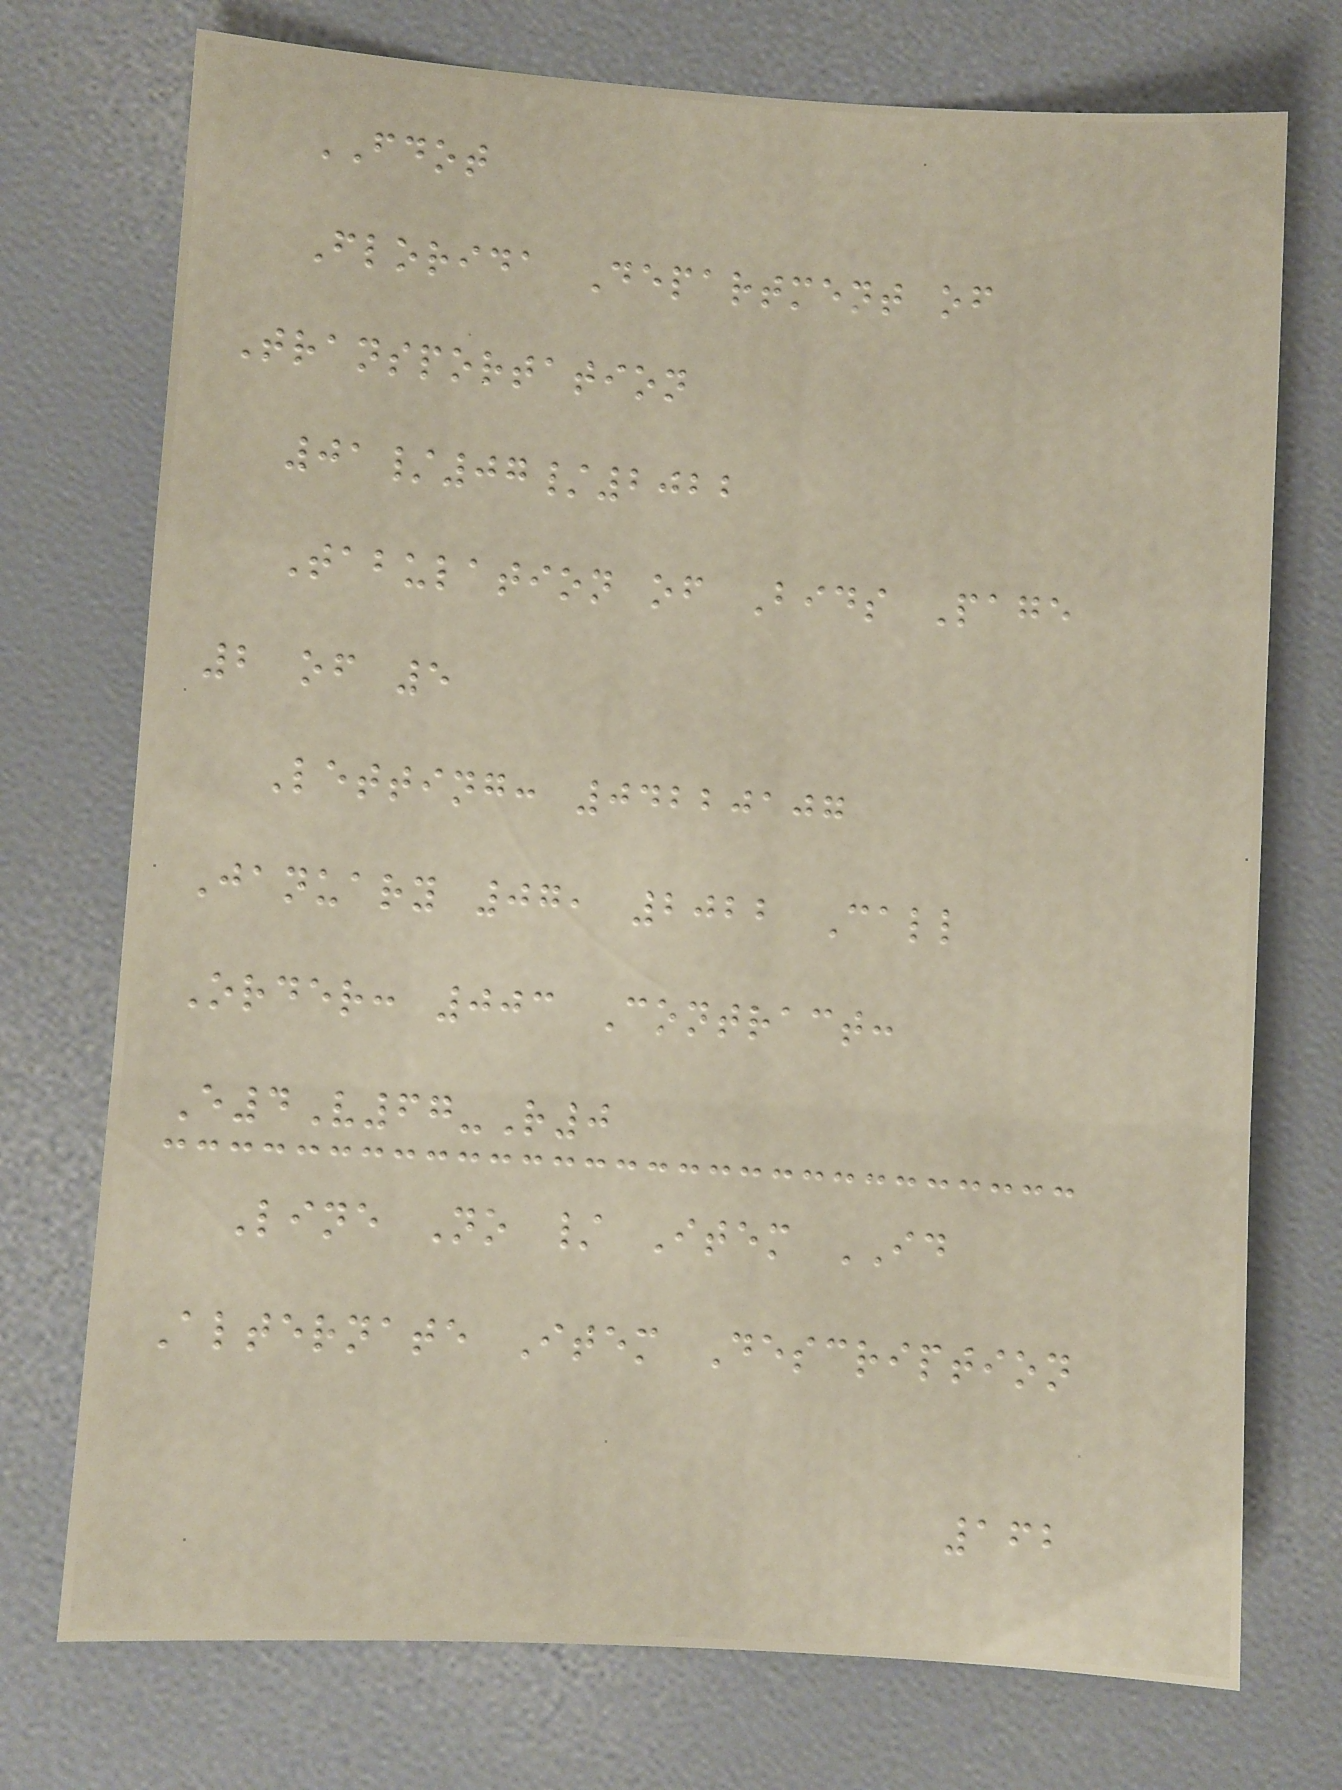FDOT
Florida Department of
Transportation
01/07/2022
Tabulation of Bids Page
2 of 5
Letting: 04220107
January 07, 2022 Call
Order: 003 Contract:
E4V67-R0
Line No / Item ID
Alternate Item Description
162
